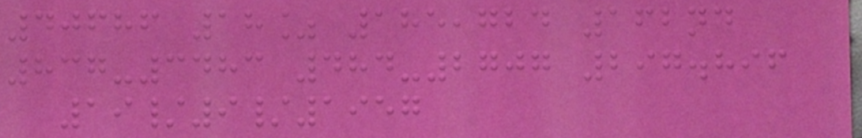40686 18% 185,724 162nd
837-3483 484-2707 297.896
19/9/1957
